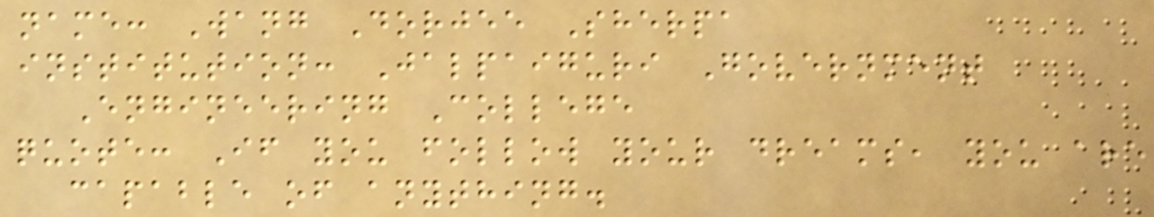name: Wang Dorjee Sherpa
institution: Jalpaiguri Government
Engineering College
quote: If you follow your dreams, you are
capable of anything.
